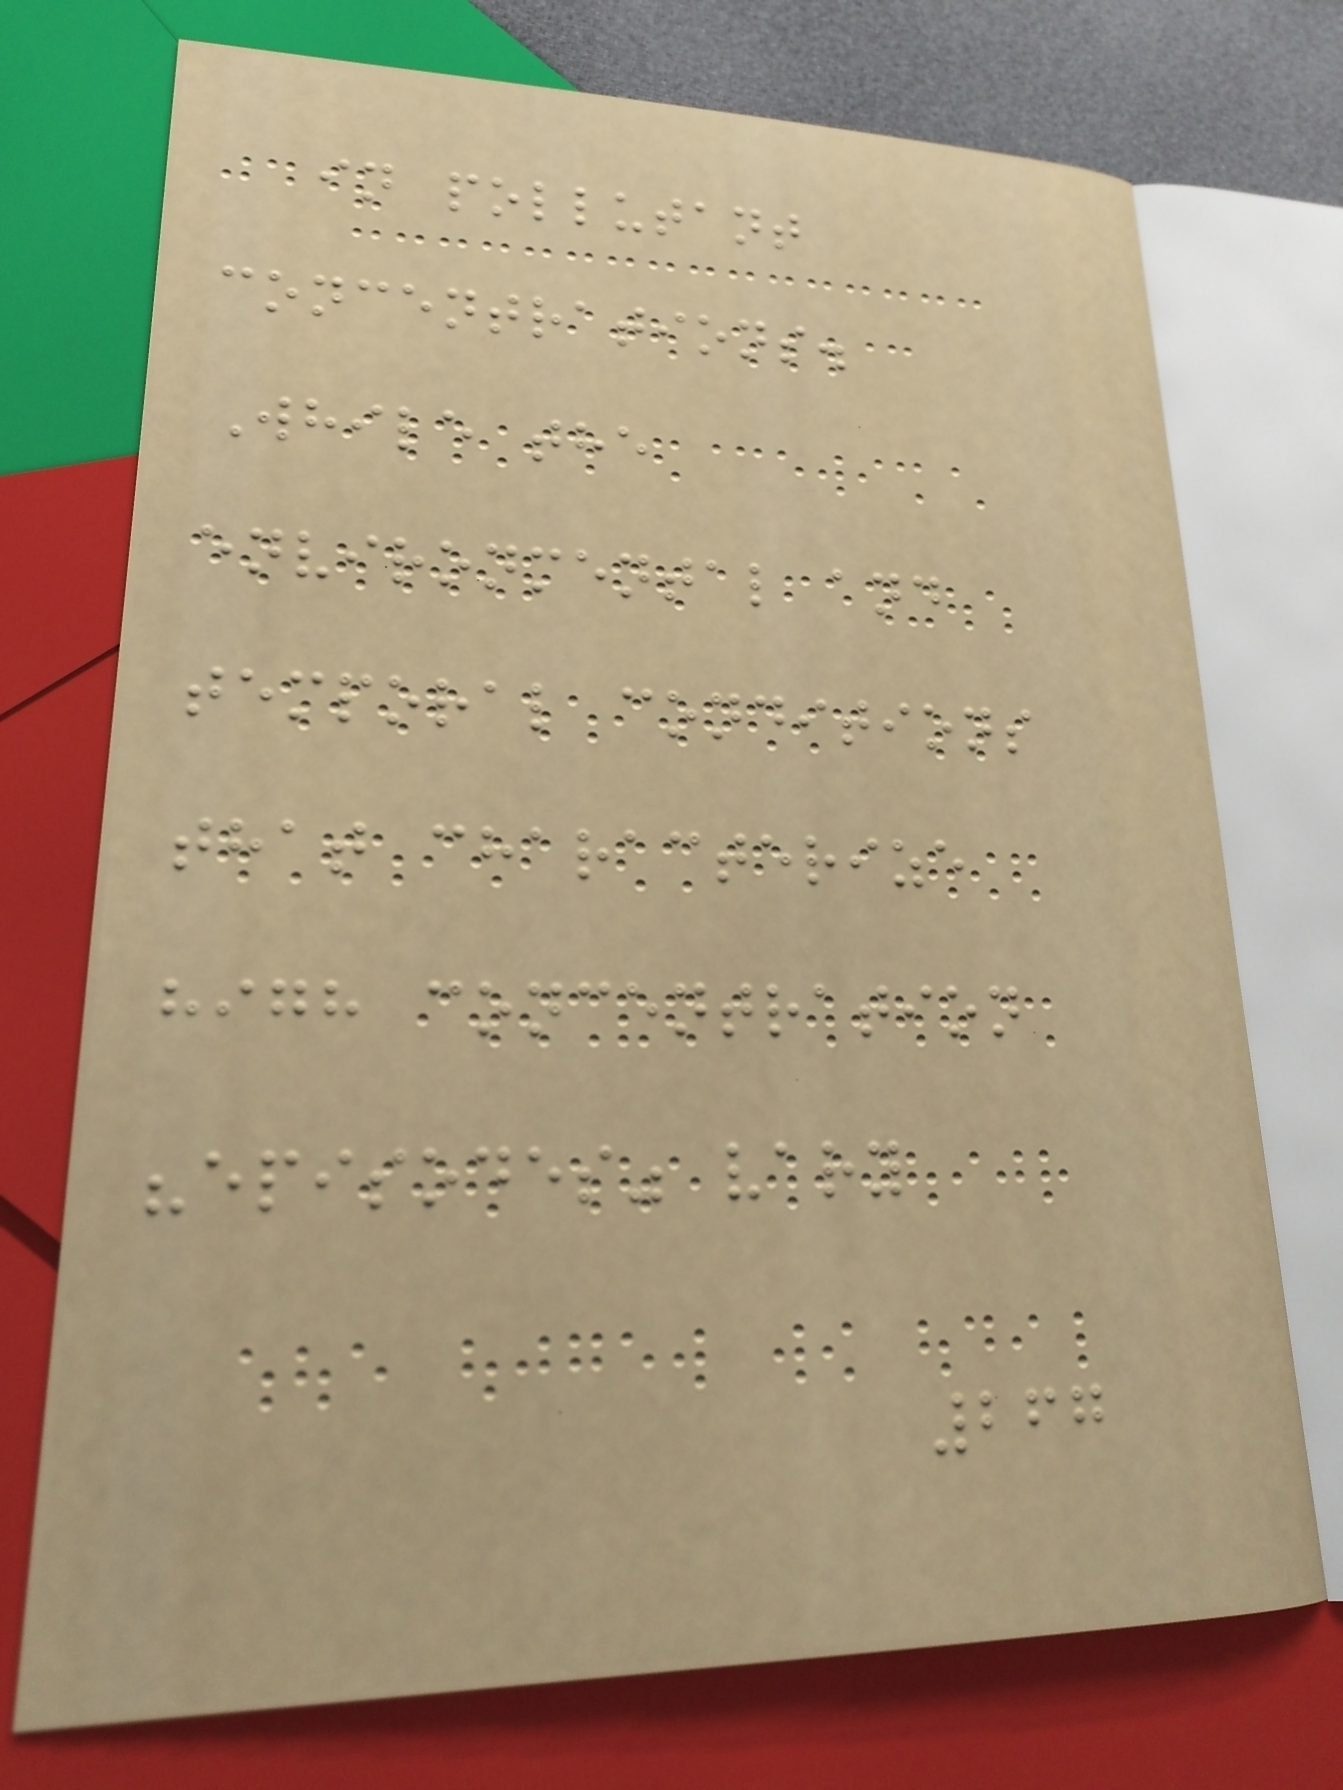in pollutant
concentrations.
While the
environmental and
temporal conditions
that characterize
high concentration
"episodes" vary
267
